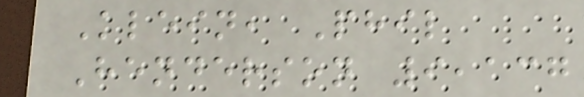Klein, Phil
Henderson 9,137
